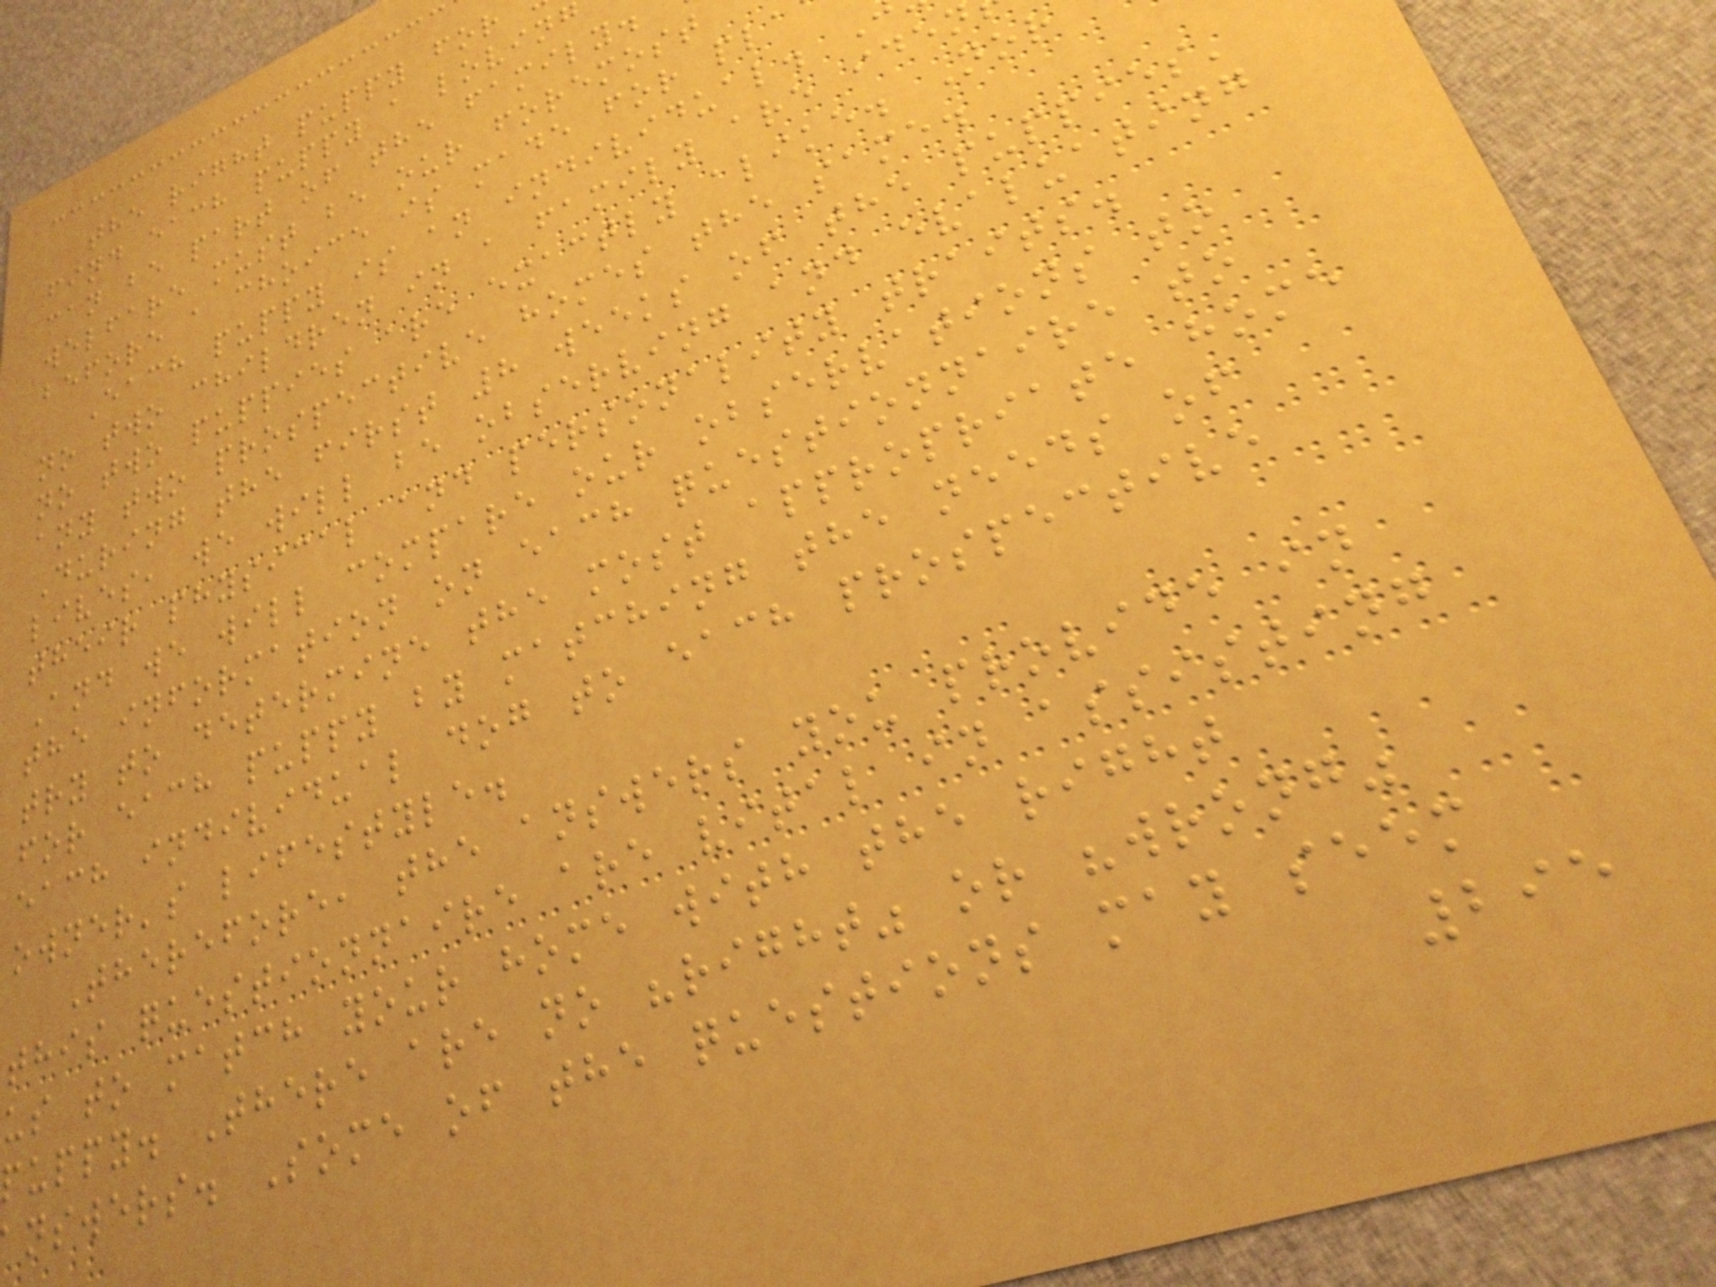the right puppy for
find each puppy a loving
can be part of the family.
welfare must be our foremost
before a choice is made for pla
Each puppy is an individual.
no two children in a family are iden
no two puppies are exactly alike. Nor
any two prospective homes the same.
During the first 8 weeks of the puppies'
lives, we will be observing and evaluating
their physical and personality traits.
And we will compare our observations to
the information on each questionnaire to
try to determine the most appropriate home
for each puppy by matching the needs of
each individual dog to each prospective
owner's lifestyle.
Therefore, the answers you provide in
this questionnaire are vital in assisting
us to match your home with the right
puppy. There are no "right" or "wrong"
nswers. Some of the questions may seem
295
